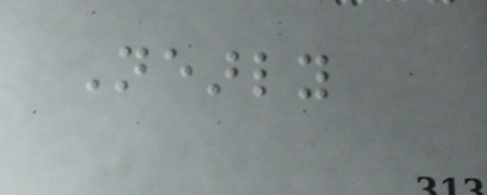Nearly
